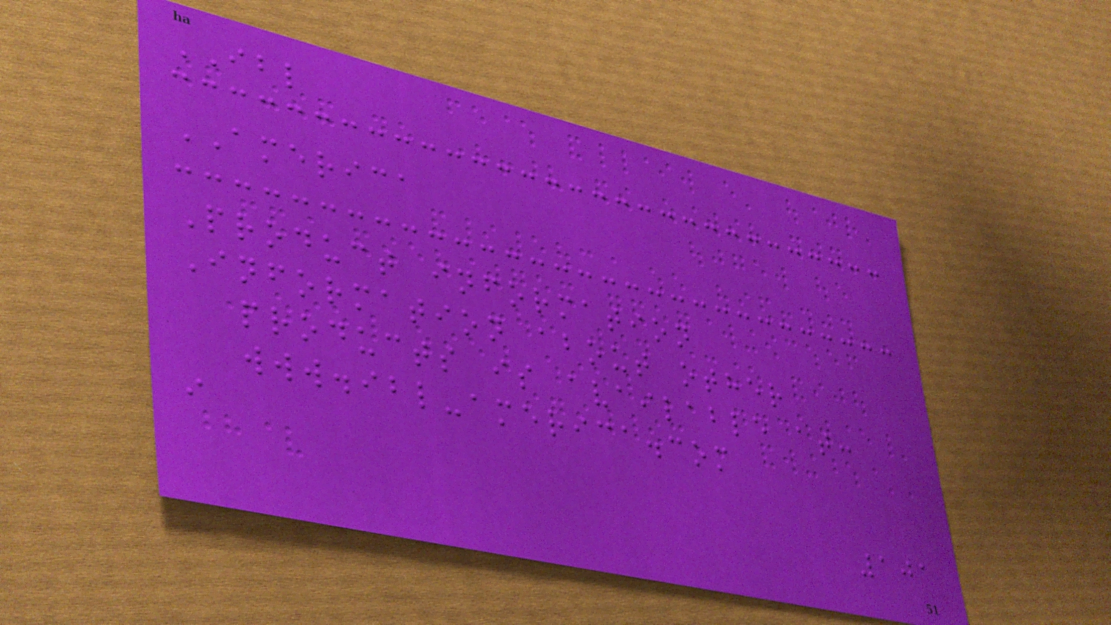IBL
AMERICA
Product information
Information about other
products is available at:
www.ibl-america.com
i
101
